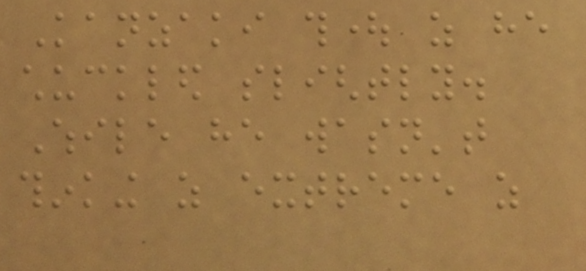Kanzaki thought as he
chuckled slightly.
While he wasn't
thinking as extreme as
